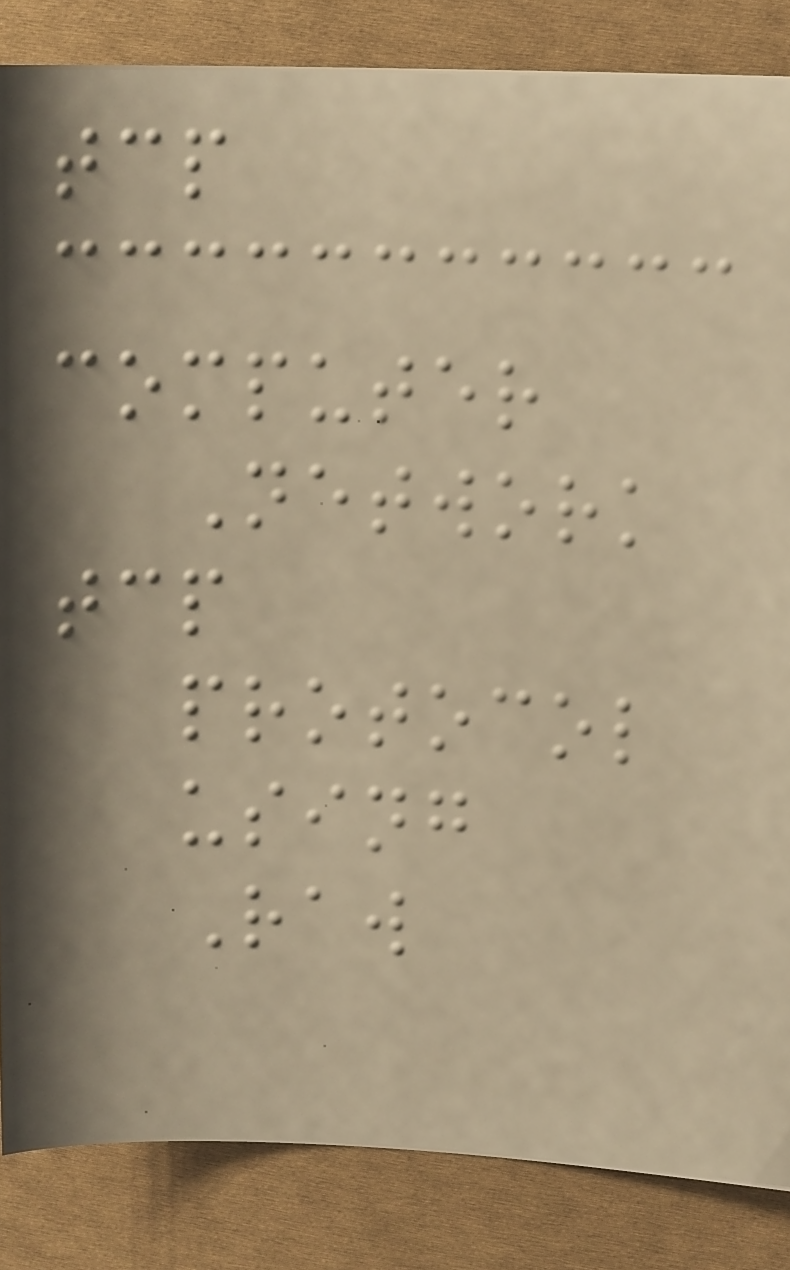tcp
computer
Network
tcp
protocol
using
Raw
